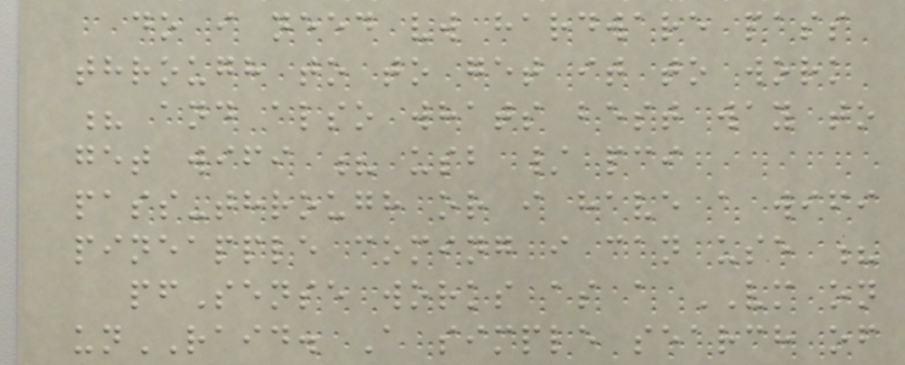do i need vw hardware pass
through to to get it to work
? and also whats best way to
get wifi ? usb / pci
pass-through or i have a wifi
pineapple coming i can use ?
pfSense works as a VM on
unRAID. A simple search of
